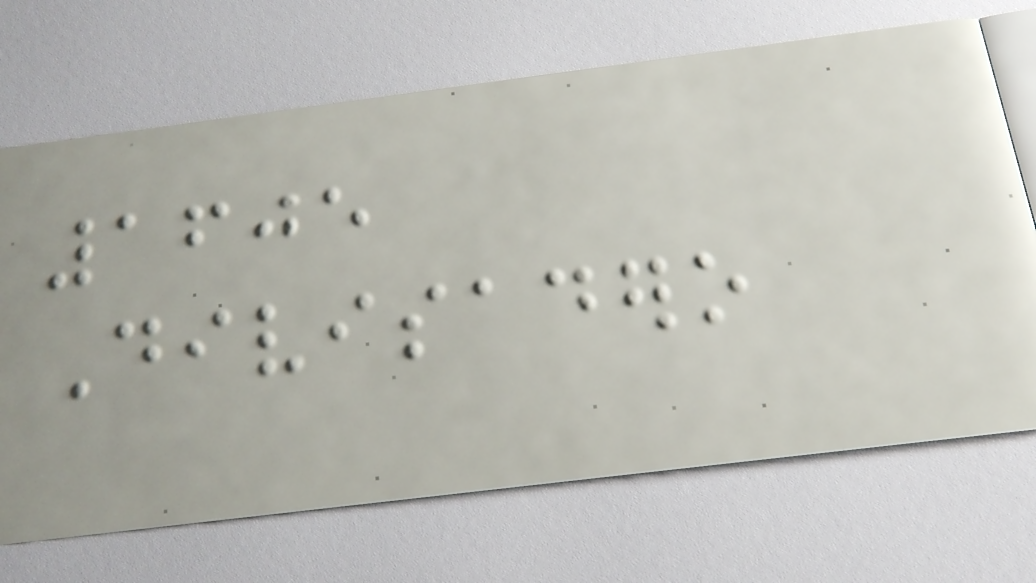1605
Divisadero
